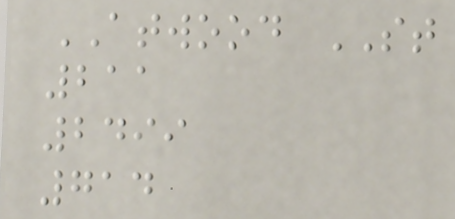ATWOOD ST
211
2499
714
